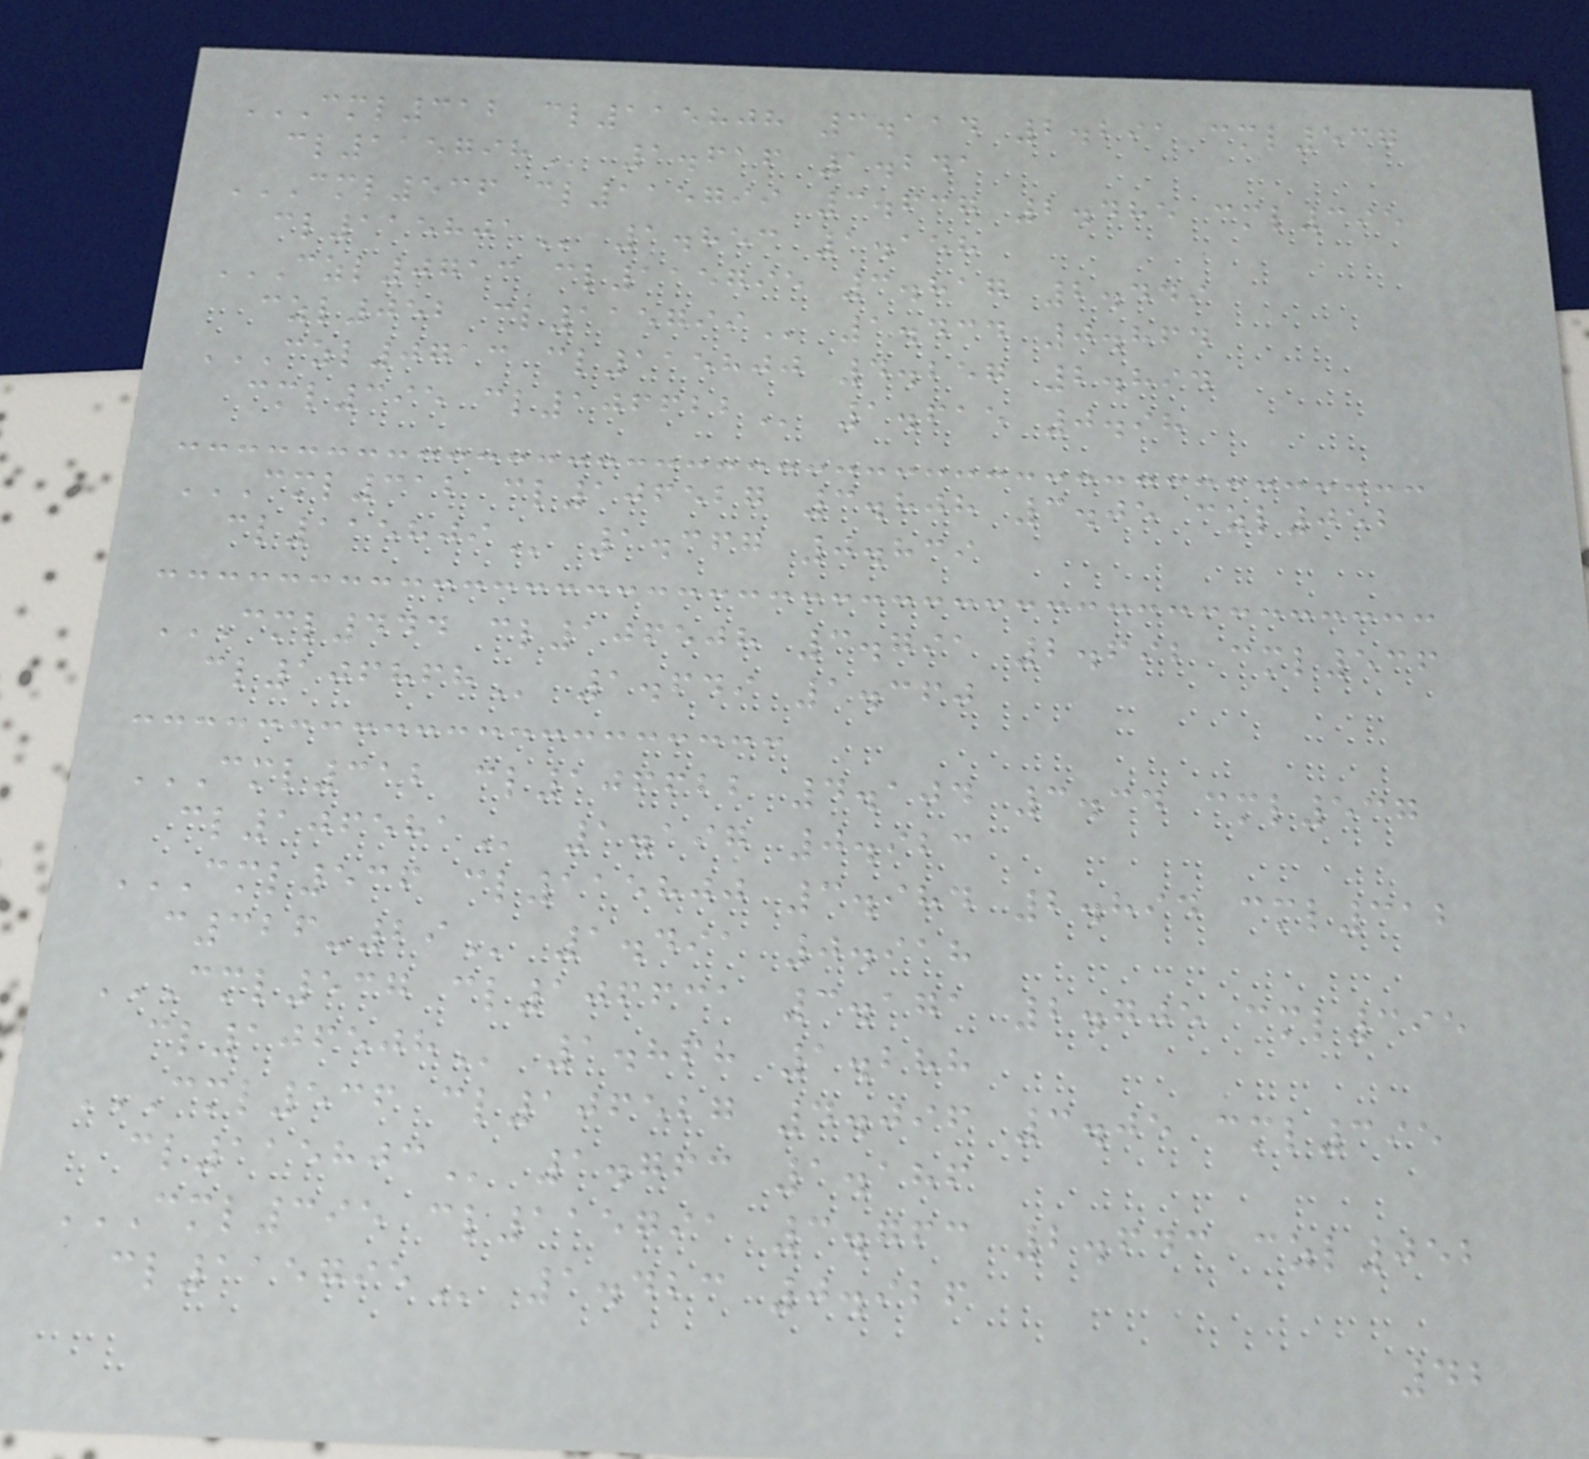CML312 CL115808 3.114 2.291 CML537
CL115798 1.616 1.241
CML536 CL115799 3.637 2.485 CML395
CL115801 1.853 1.158
CZL0713 CL115795 3.817 2.449
CZL052 CL115799 1.434 0.864
CZL0713 CL115800 4.257 2.894
CML395 CL106622 1.615 0.98
CML312 CL106527 3.808 3.05 CZL052
CL115809 1.367 0.839
CML444 CL106508 3.791 2.692 CML536
CL106868 1.649 1.360
CML312 CL106622 4.104 3.34 CML537
CL106581 1.197 0.923
CML536 CL115800 3.984 2.894 CML312
C326-29 1.491 0.918
CML537 CL106631 3.171 2.705 CML395
CL106508 1.868 1.288
CML536 CL106527 4.096 3.05 CML395
CL115803 1.763 1.186
CML395 CL115791 3.763 2.643 CZL052
CL115795 1.423 0.926
42
